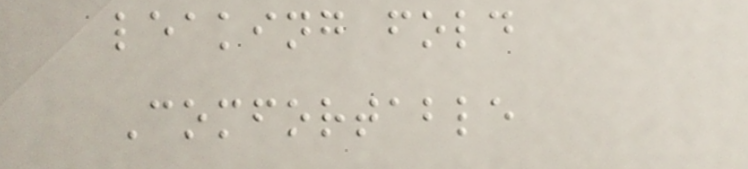leaking fold
Comfortable
